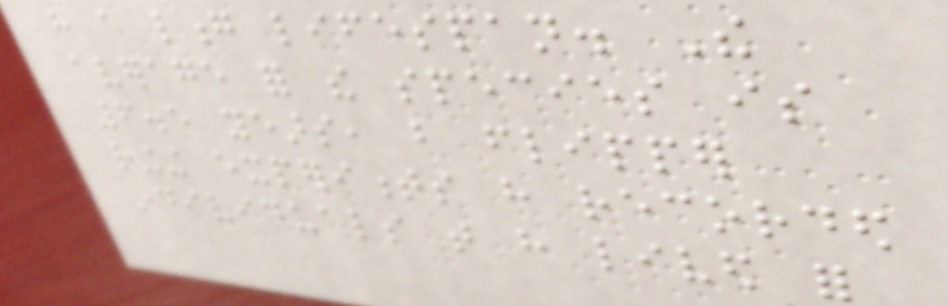have a long lifespan. The
average for the species is
6.5 years, but flipper
ringing experiments have recorded
individuals that have lived for
